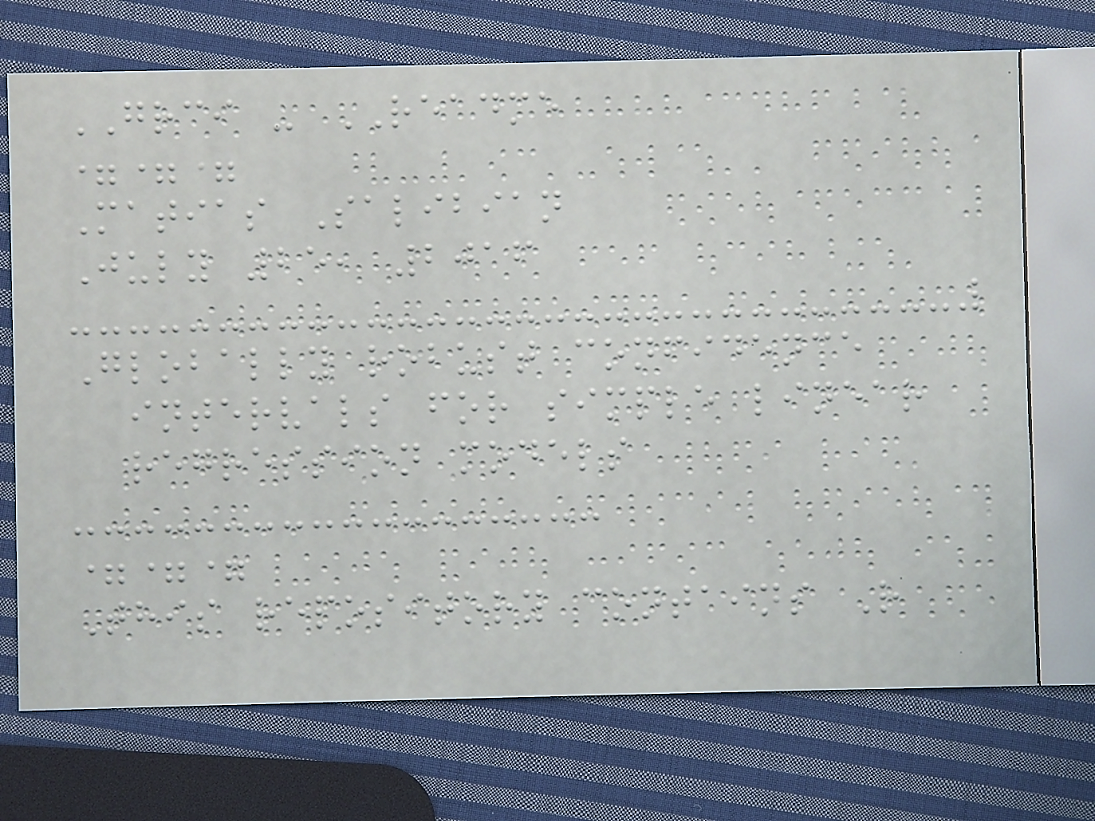GRCI - README
===
Matias Salibian
July 25, 2016
Globally robust confidence
intervals for simple linear
regression models
===
This repository contains R
